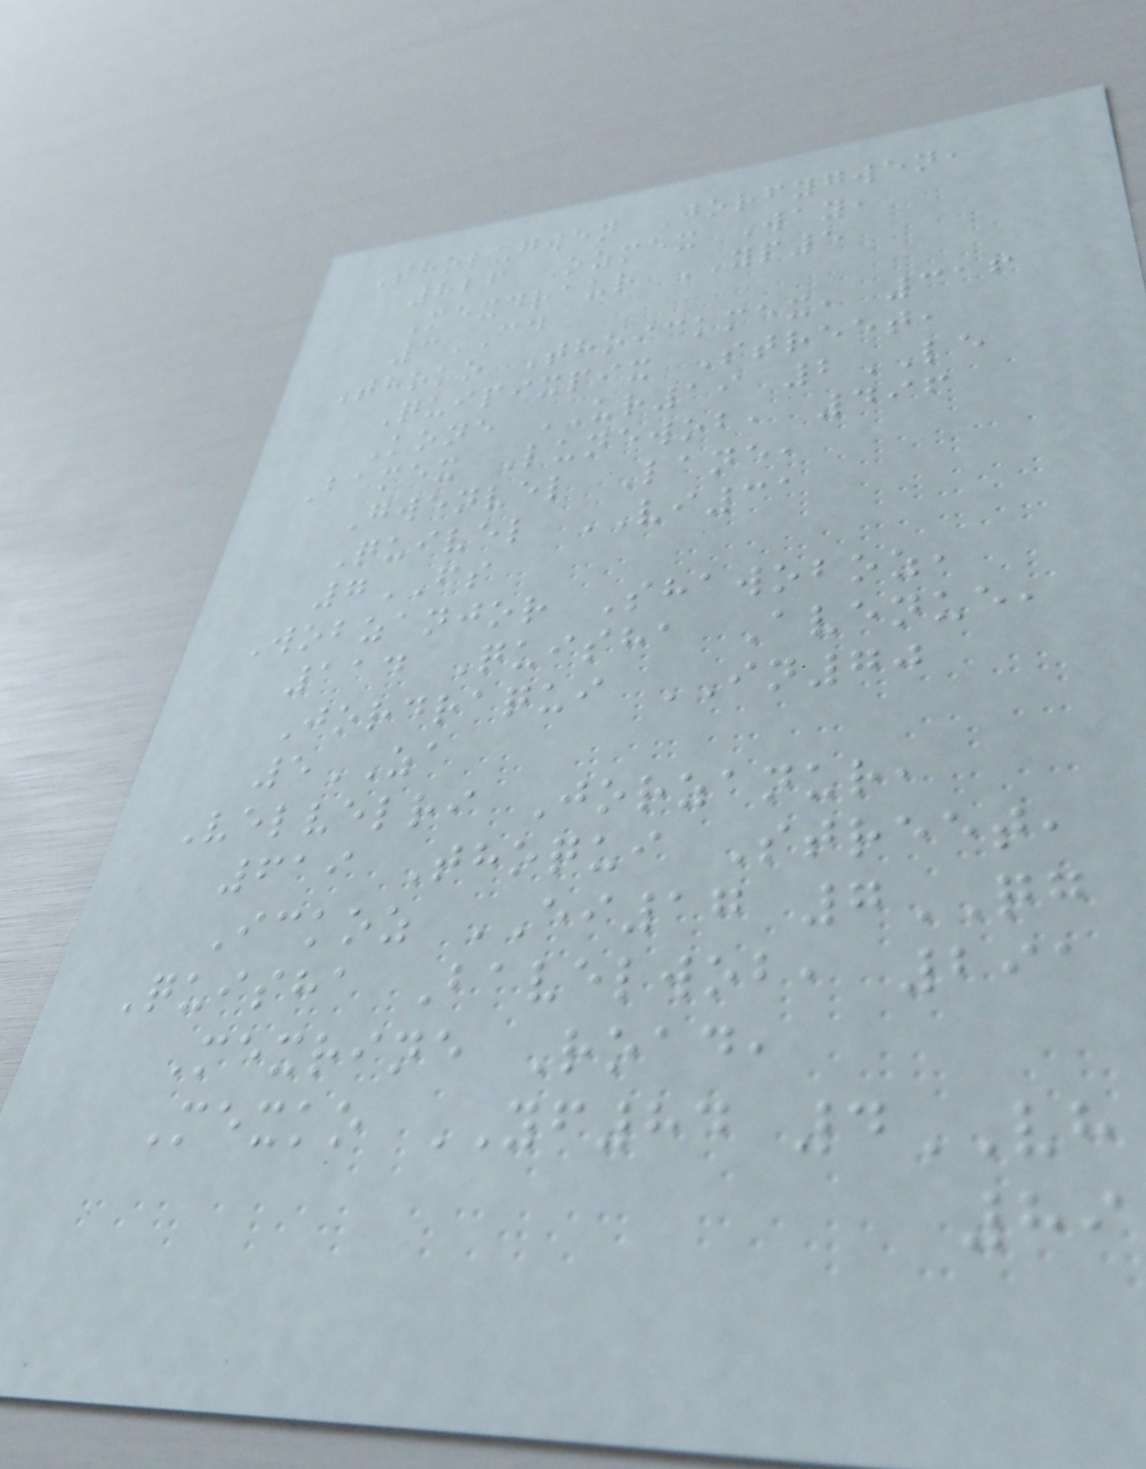Tholugwen Jorfygwen,
826 Ozmex Way,
Mexdraur YP5
3CD
Thoko Thoickmex, 316
Quipixpix Street,
Kone UR19 2LE
Bamex Lunewob, 496
Gwenvel Lane,
Quivel VI31
7FS
Wobzanjor Shawoboz,
114 Quisha Avenue,
Jordraqui IN70
5ZA
Velvelri Jorzanur,
619 Thoqui Street,
Ickoz EI17 7QG
Quisha Bavelwob, 291
Mexrine Road,
Mexko YF84 4VH
89
